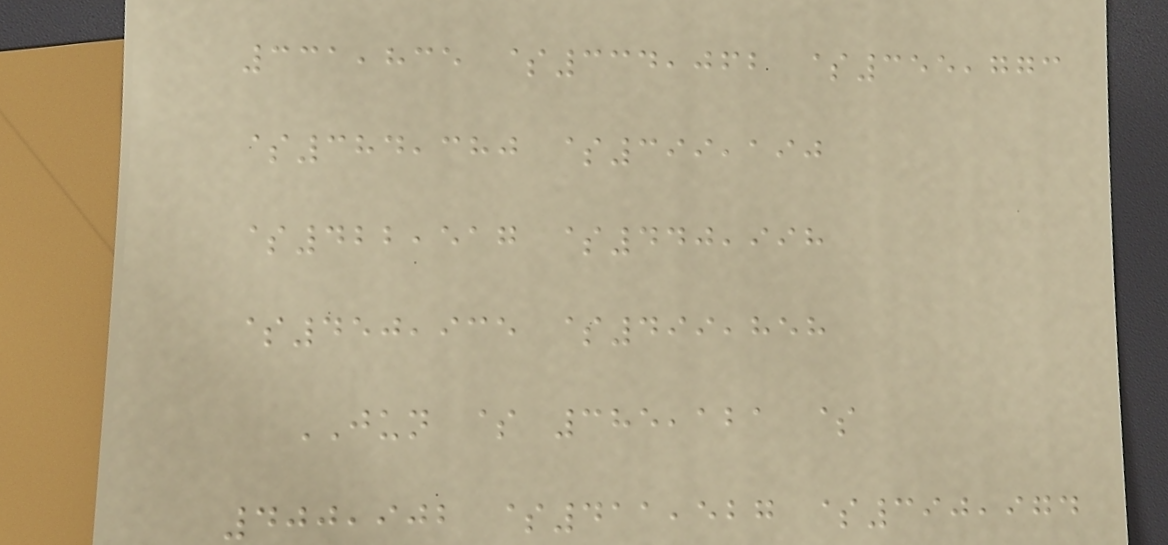331,835 $334,062 $355,773
$384,380 $399,190
$422,517 $440,998
$450,935 $499,858
JUN $ 385,121 $
400,902 $411,527 $390,974
